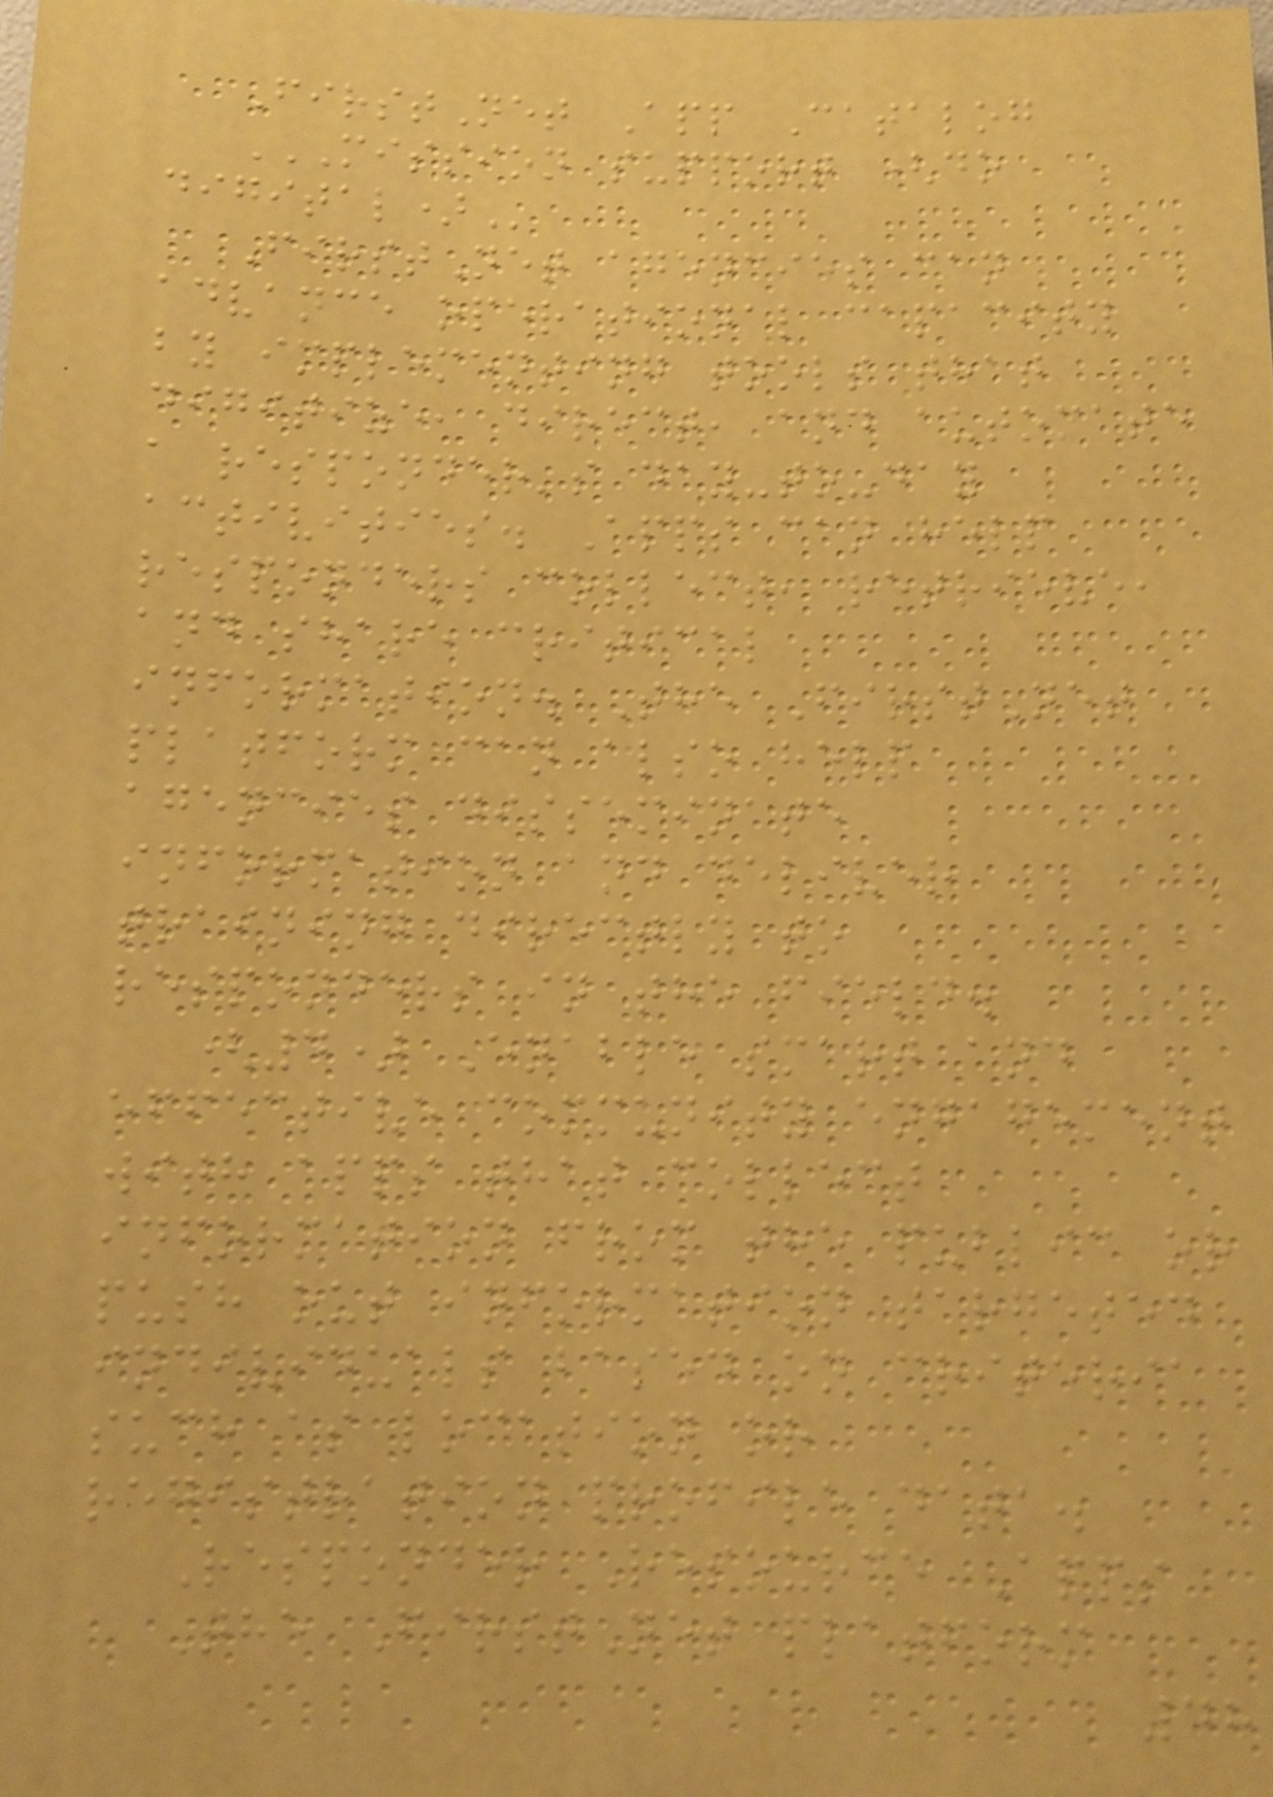FirstNet App Catalog
MISSION SUPPORT (DO
DIGITAL)
FirstNet agencies can
advance operational capacity
by implementing tools that
digitize, direct, and automate
a responder's day-to-day
activities. Apps can help
responders collect, retrieve,
and share critical
information. The FirstNet
platform can also help
agencies disseminate
information and deliver
training directly to
responders in the field.
(4) Enable smart and
effective community engagement
with apps that collect
information from the public or
push out information targeted
individuals based on criteria
such as location or
registration profile data.
Responder Resource Apps
The FirstNet platform
48
